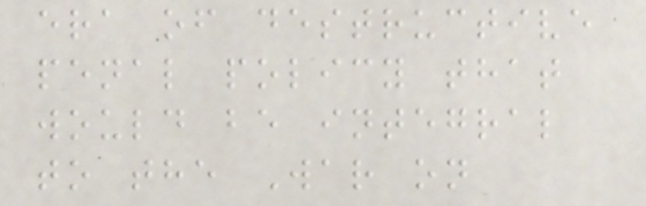era of destructive
penal policy that
would be integral
to the War on
